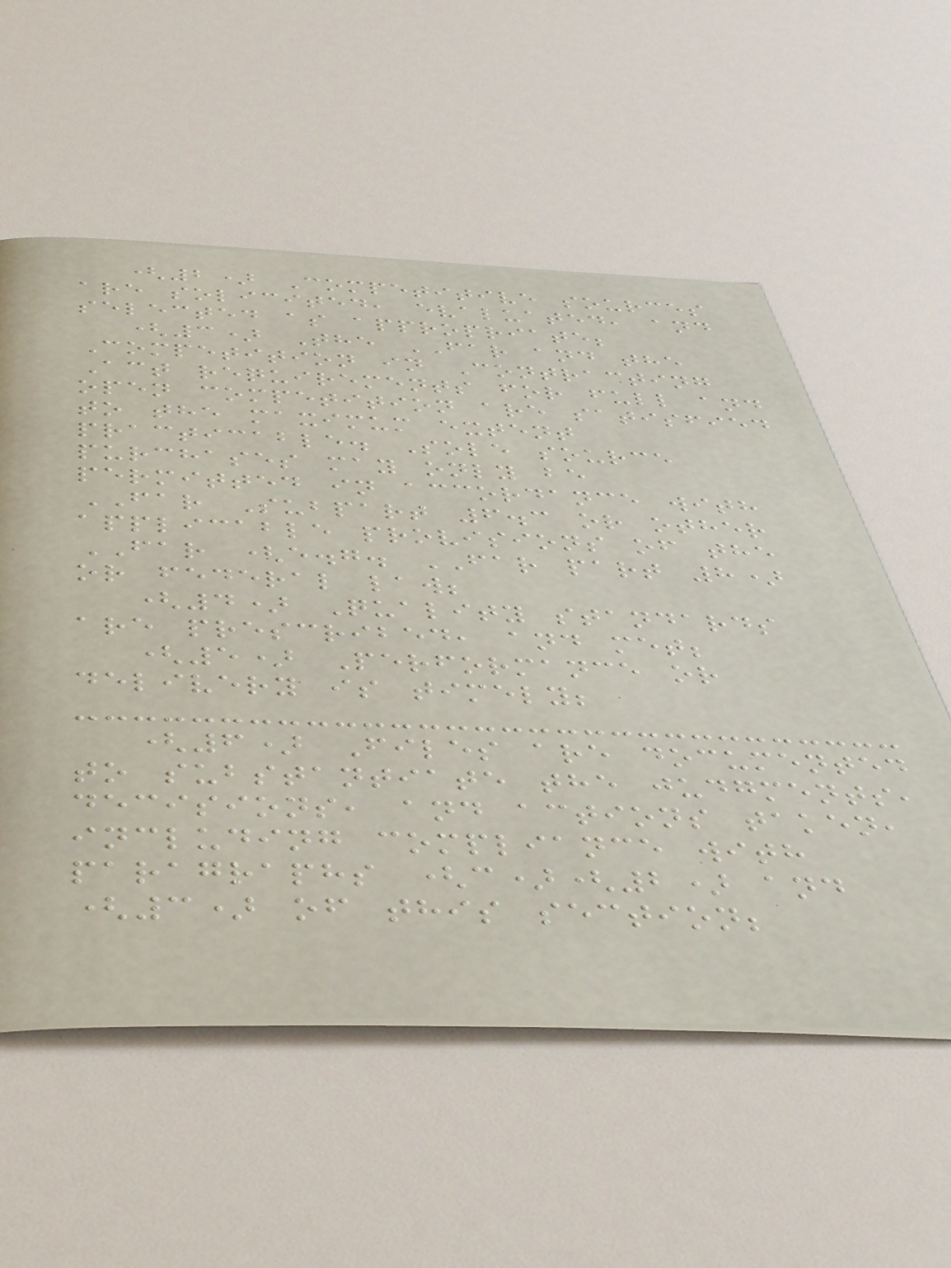(2) Competitive sources
are solicited, evaluated, and
selected as appropriate;
(3) The FAR and the
Competition in Contracting
Act requirements for full and
open competition are satisfied
to the maximum extent
practicable. Sole source
purchases may only be
permitted in accordance with
FAR Subpart 6.3 or other
applicable provisions of the
FAR (e.g. FAR part 8)
or federal law;
(4) Quality standards
are prescribed, and met;
(5) Performance or
delivery is timely;
(6) Files are documented
to substantiate the judgments,
decisions, and actions taken,
including compliance with
paragraphs (c)(2) and
(3) of this section;
